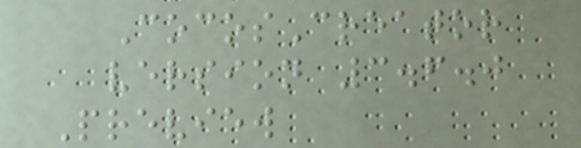CocosCreator
version 3.6.0
Preview
